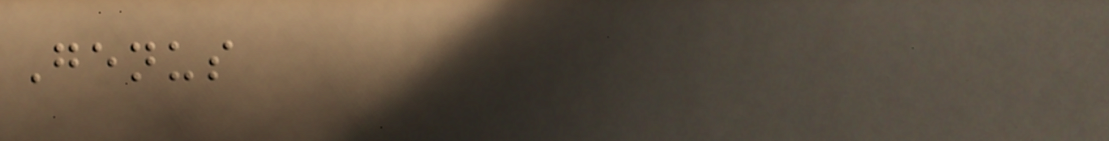Genus
